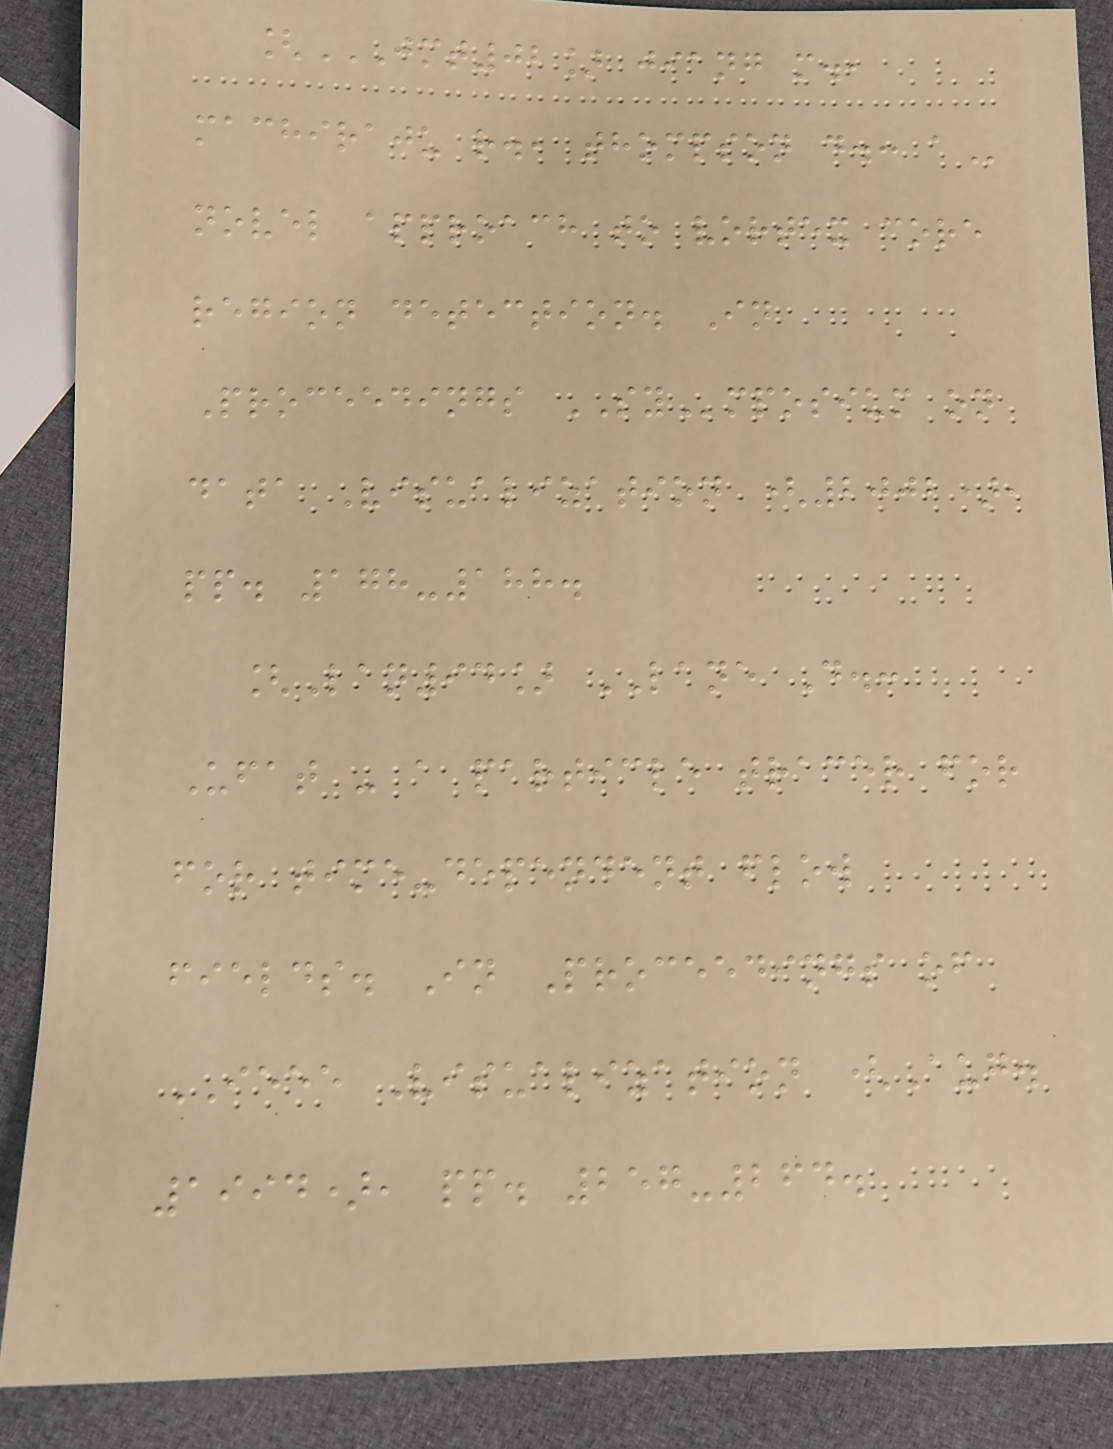[JMT02] JIANG M.,
MACHIRAJU R., THOMPSON D.: A
novel approach to vortex core
region detection. In
Proceedings SYmposium on
data Visualization (2002),
pp. 178-188.
[Lan94] LANE D.:
Ufat - a particle tracer for
for time-dependent flow
fields. In Proceedings of
IEEE Visualization (Aug.
1994), pp. 257-264.
